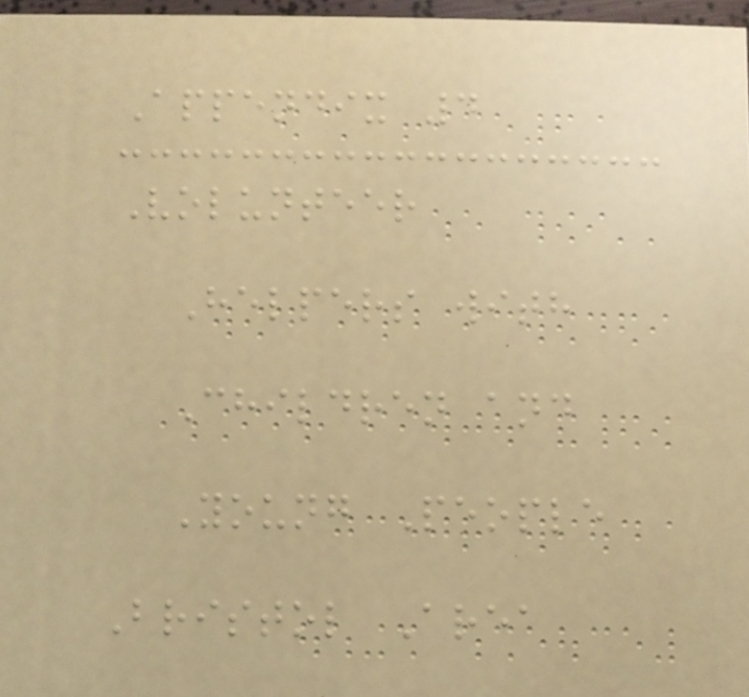Appendix 4
Volunteer
Helpers with
Children and
Young People
Bristol Area
